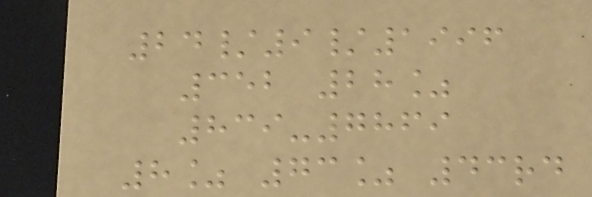24/9/1996
352 28%
839-7869
8% 73% 43rd
